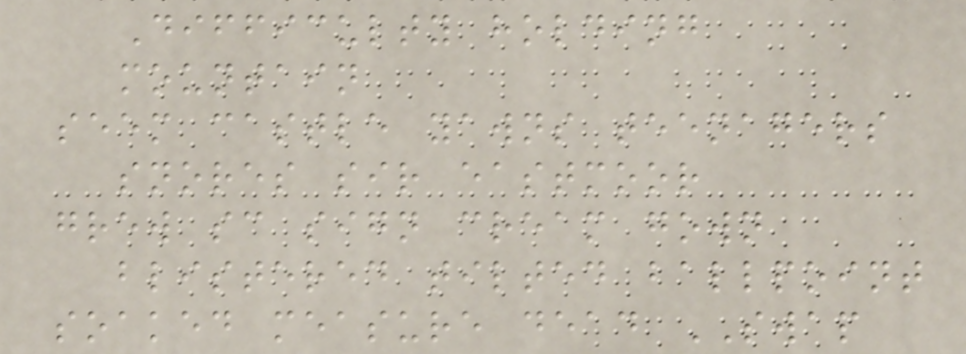Difficulty holding
mountain
seem castle yawns teenagers
snores sir eastmoor
grew sc sign cream gown
blistered tilted ballpoint
soaked measure dead SWAP
